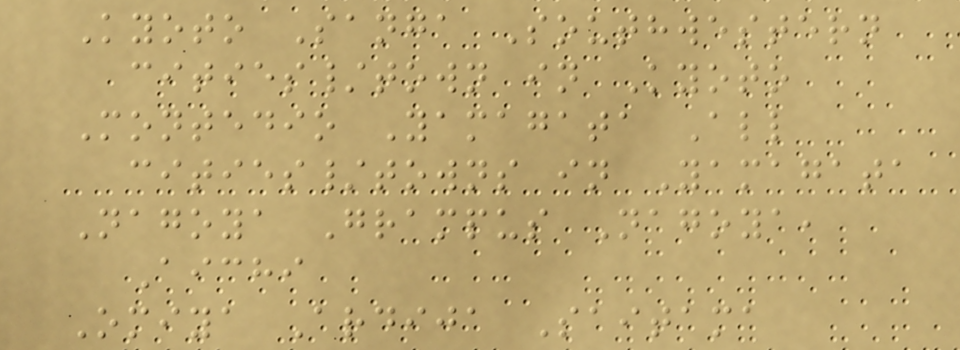Kyoto Sanga Southwestern
cities/town in Kyoto
Montedio Yamagata All
cities/towns in Yamagata
Nagoya Grampus Nagoya,
Aichi
Omiya Ardija Saitama
